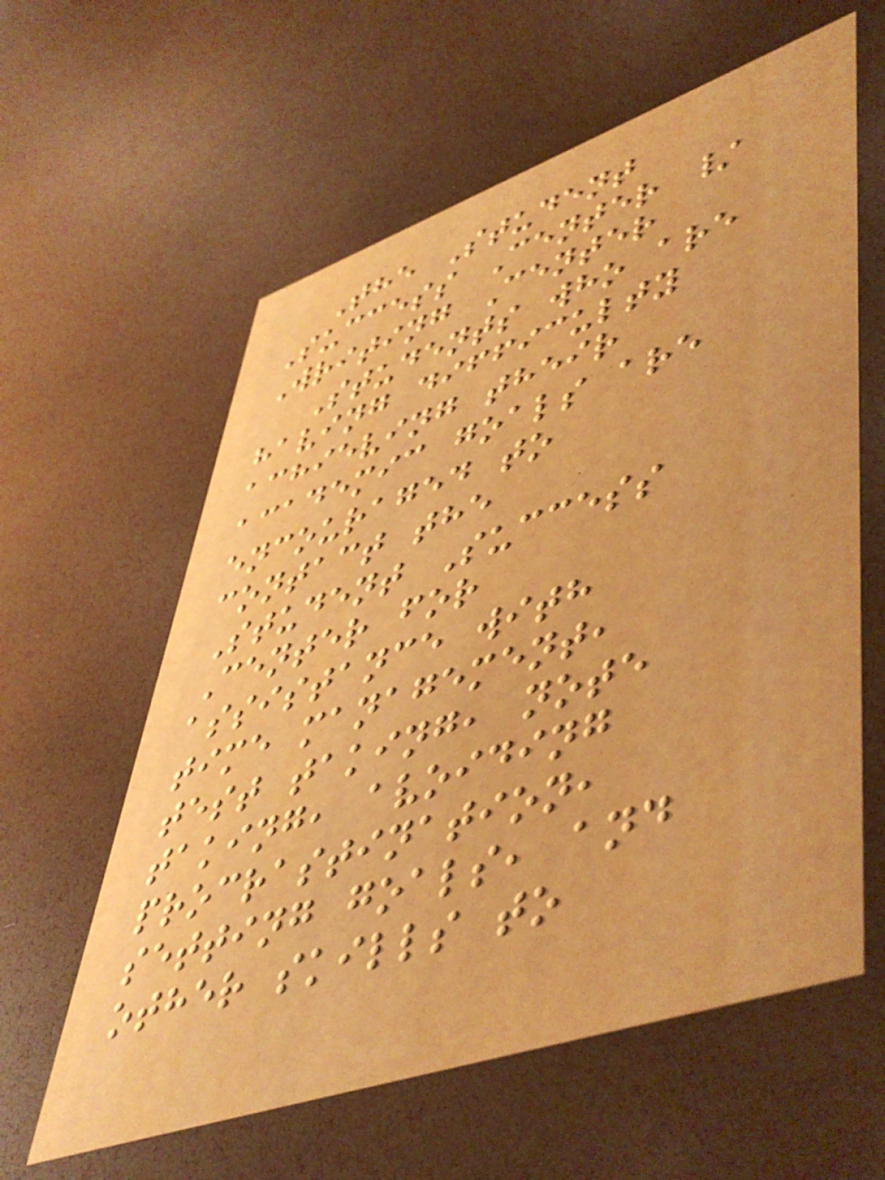The Student
Success Center /
Writing Center
Students who are
having difficulty
achieving their
academic goals are
encouraged to
contact the
Student Success
Center for
assistance with
time management,
test taking, note
taking, avoiding
procrastination,
setting goals, and
other skills to
